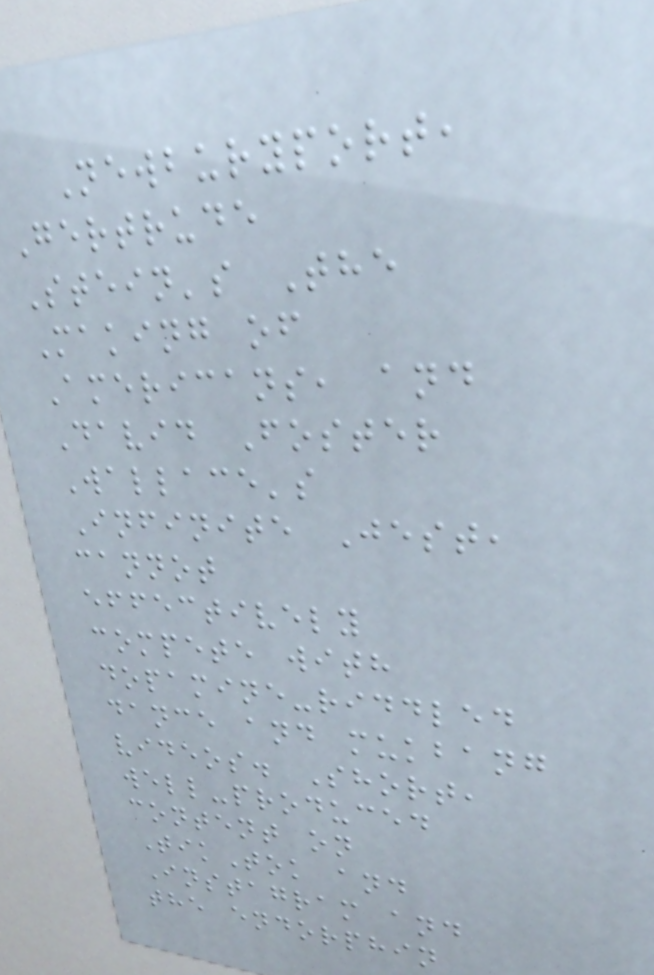Newburyport,
Gertrude
Stein's The
Making of
Americans, and
David Foster
Wallace's
Infinite Jest,
cannot
effectively
compete with
dopamine-riddled
dance and mukbang
videos. Short,
well-produced
content on
TikTok and
Instagram and
the endorphin
